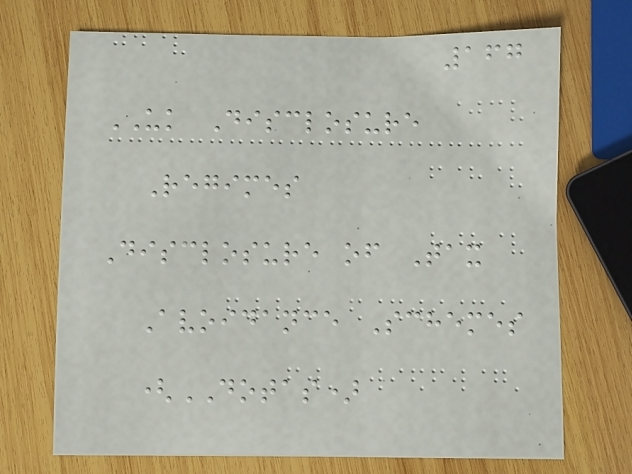167
UK Disclosure
Regimes
Disclosure of Tax
Avoidance Schemes
(DOTAS)
